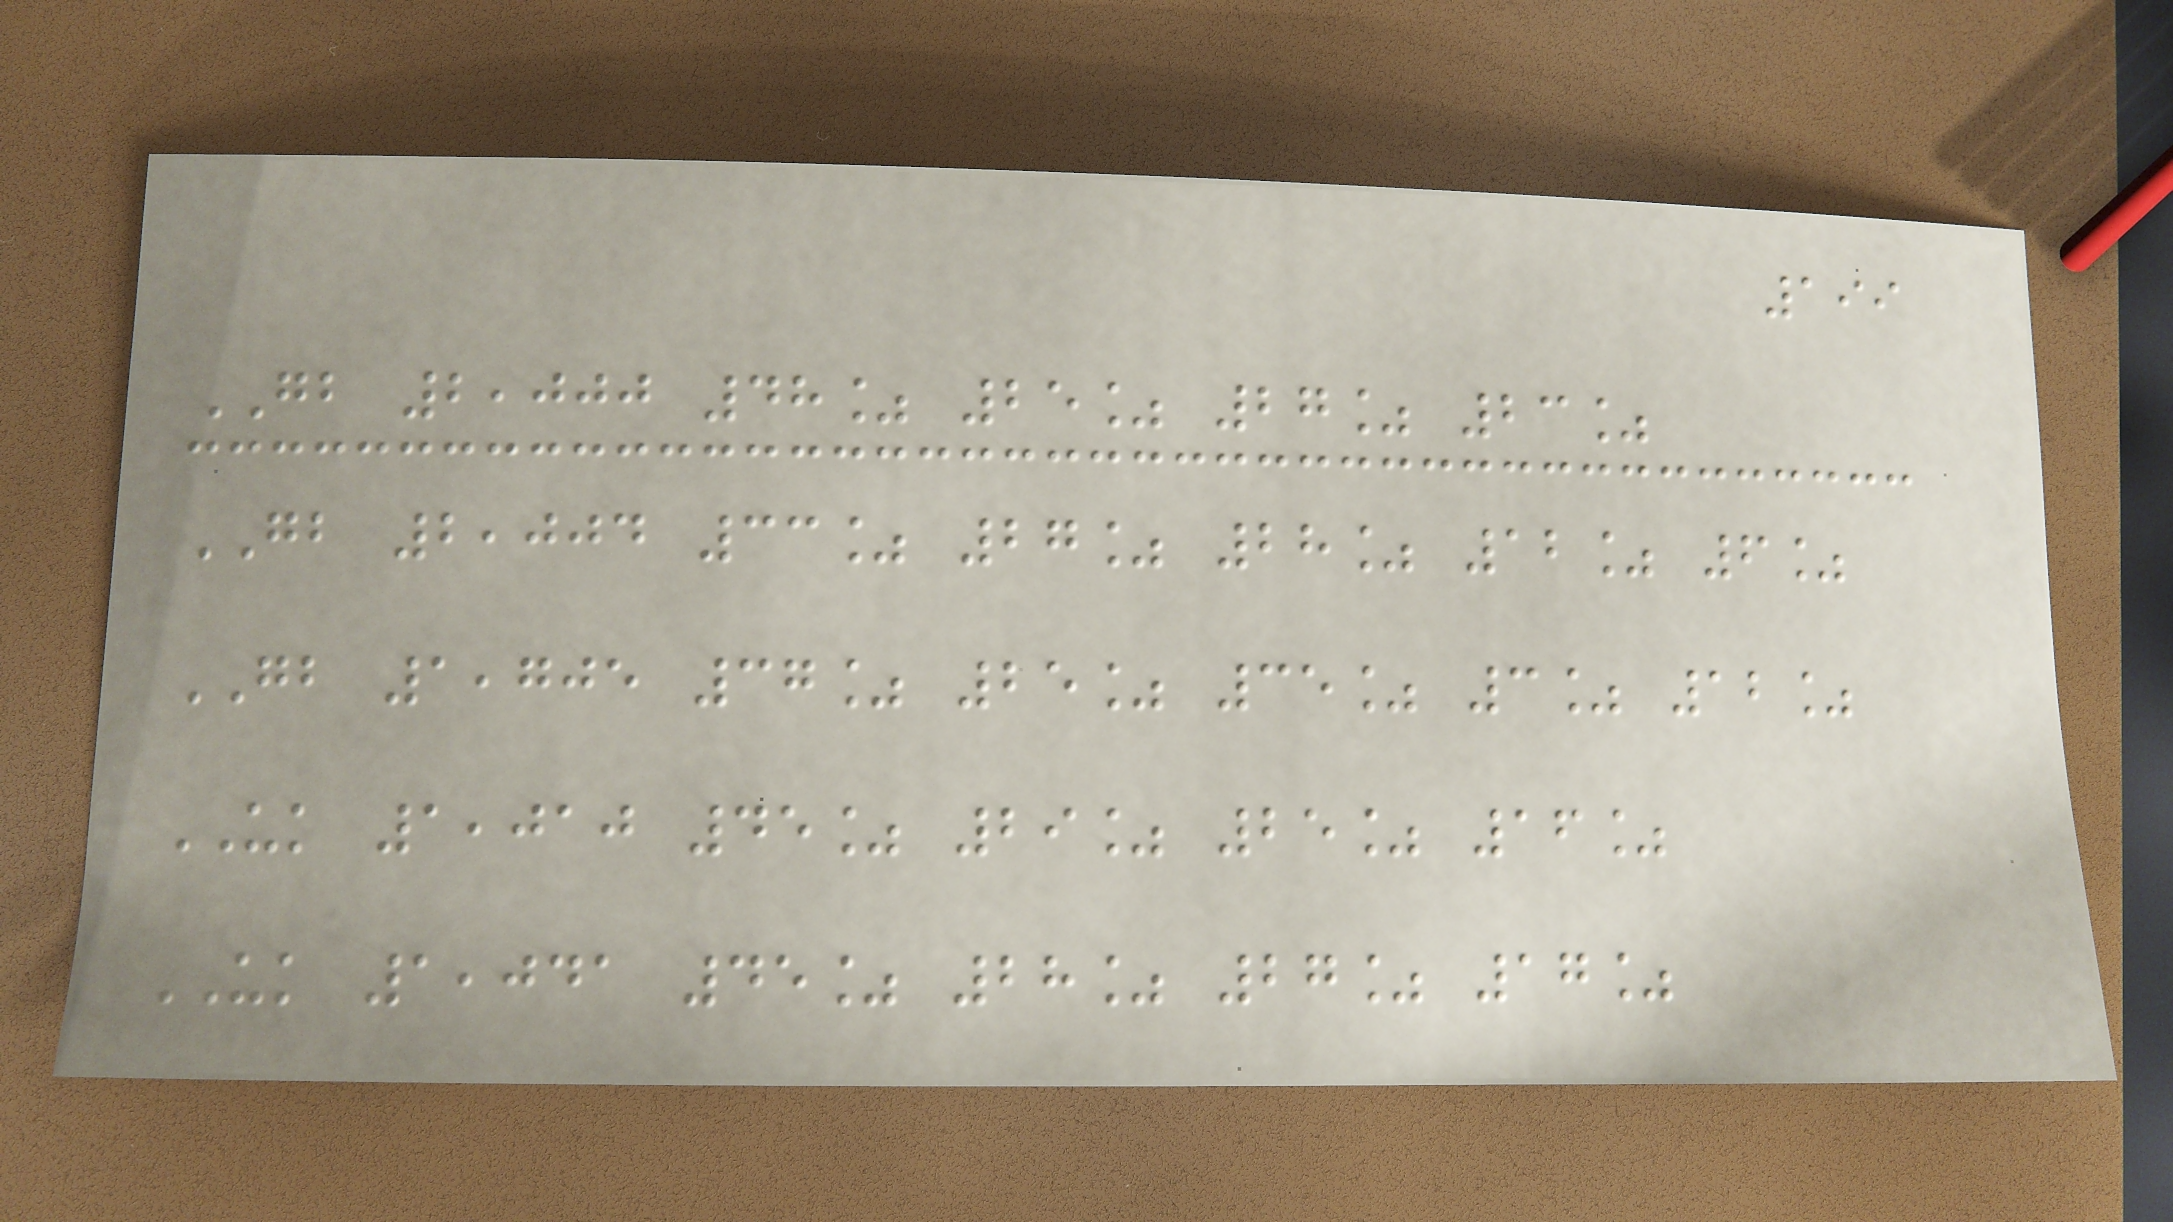199
GB 2,000 48% 25% 27% 23%
GB 2,004 33% 27% 28% 12% 6%
GB 1,705 37% 25% 35% 3% 12%
UK 1,010 45% 29% 25% 16%
UK 1,041 45% 28% 27% 17%
